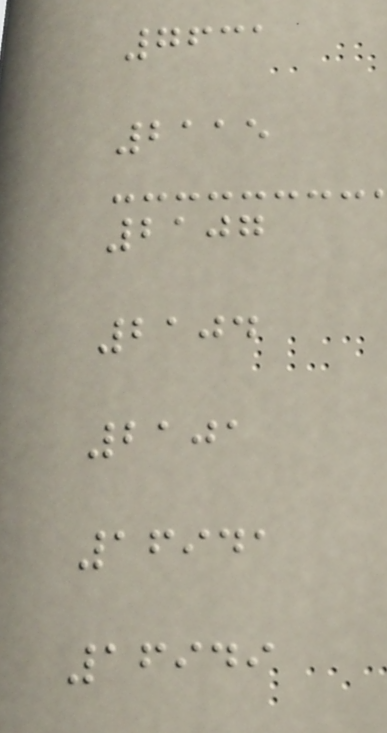7631
2115
2107
2104
2101
16941
16949
